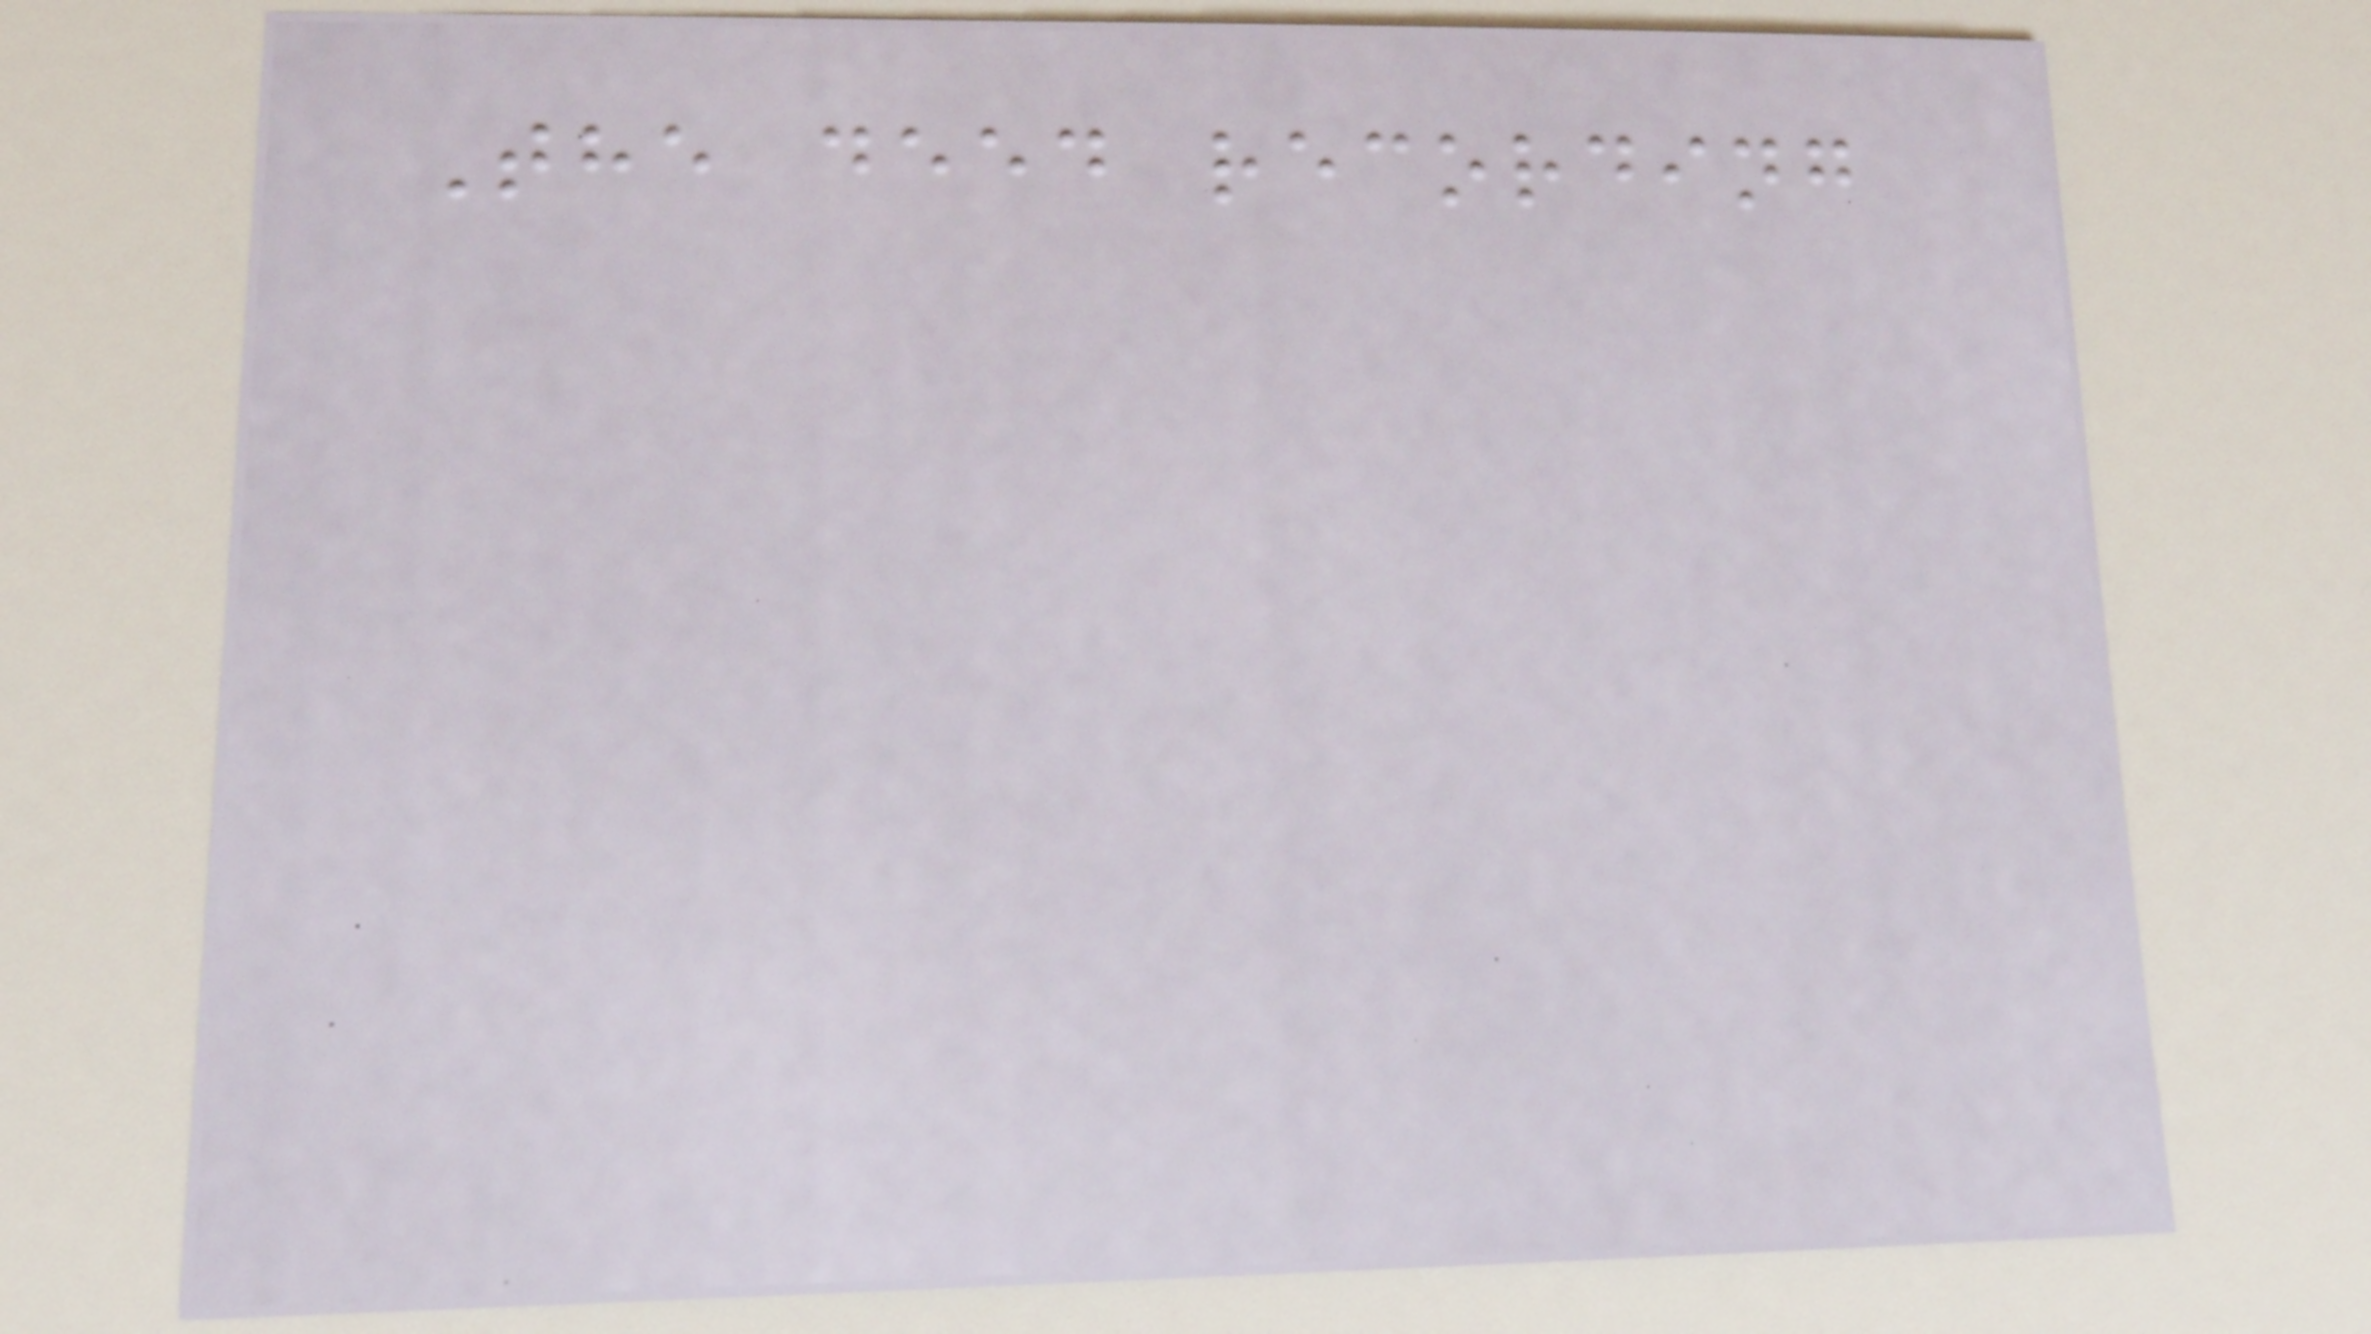The deed recording
